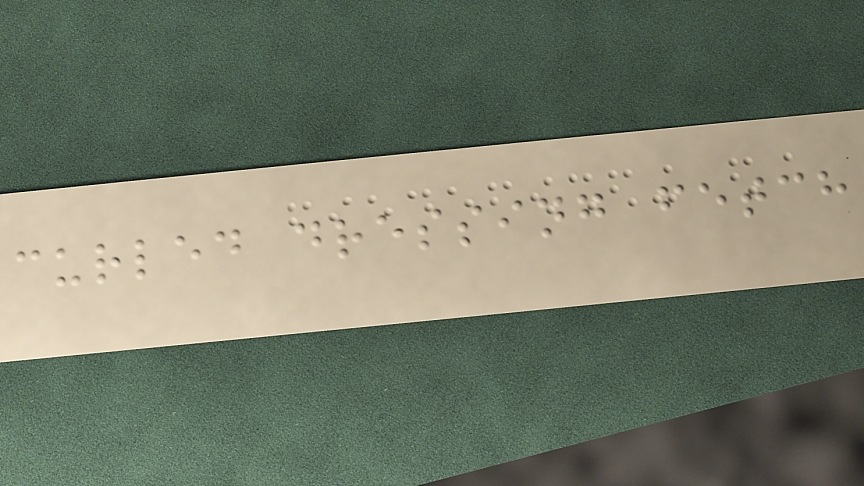curled dressing fetch
